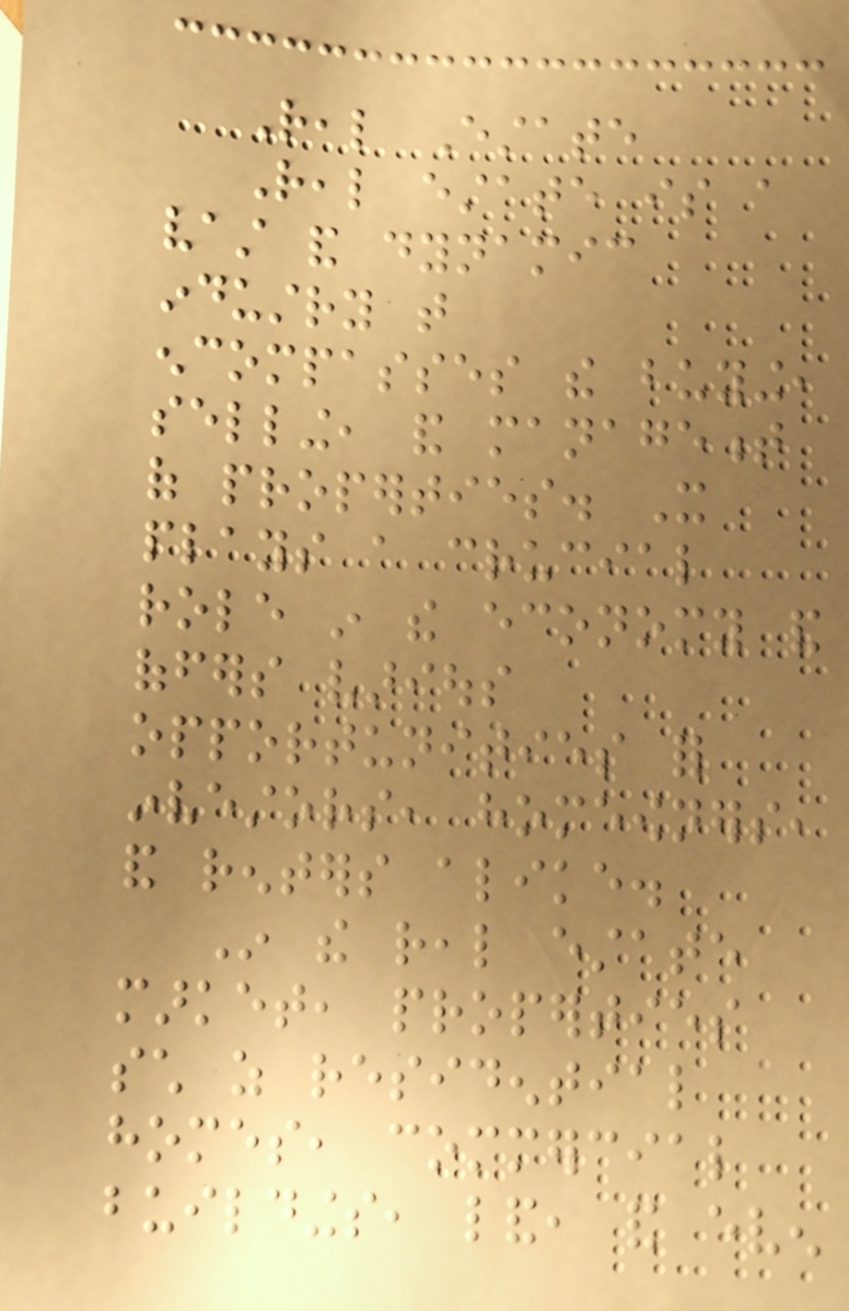Real Estate
Real estate is a
vast and dynamic
industry that
encompasses the buying,
selling, and management
of properties. It
plays a crucial
role in the economy and
offers various
opportunities for
investors, homeowners,
and renters alike.
In the real estate
market, properties
such as residential
homes, commercial
buildings, land, and even
